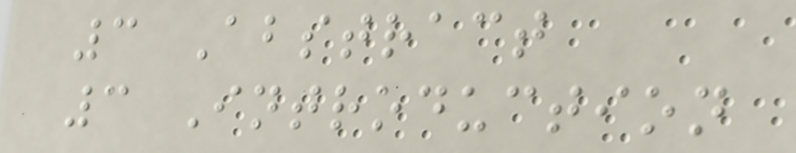3 Abstract
3 Introduction
